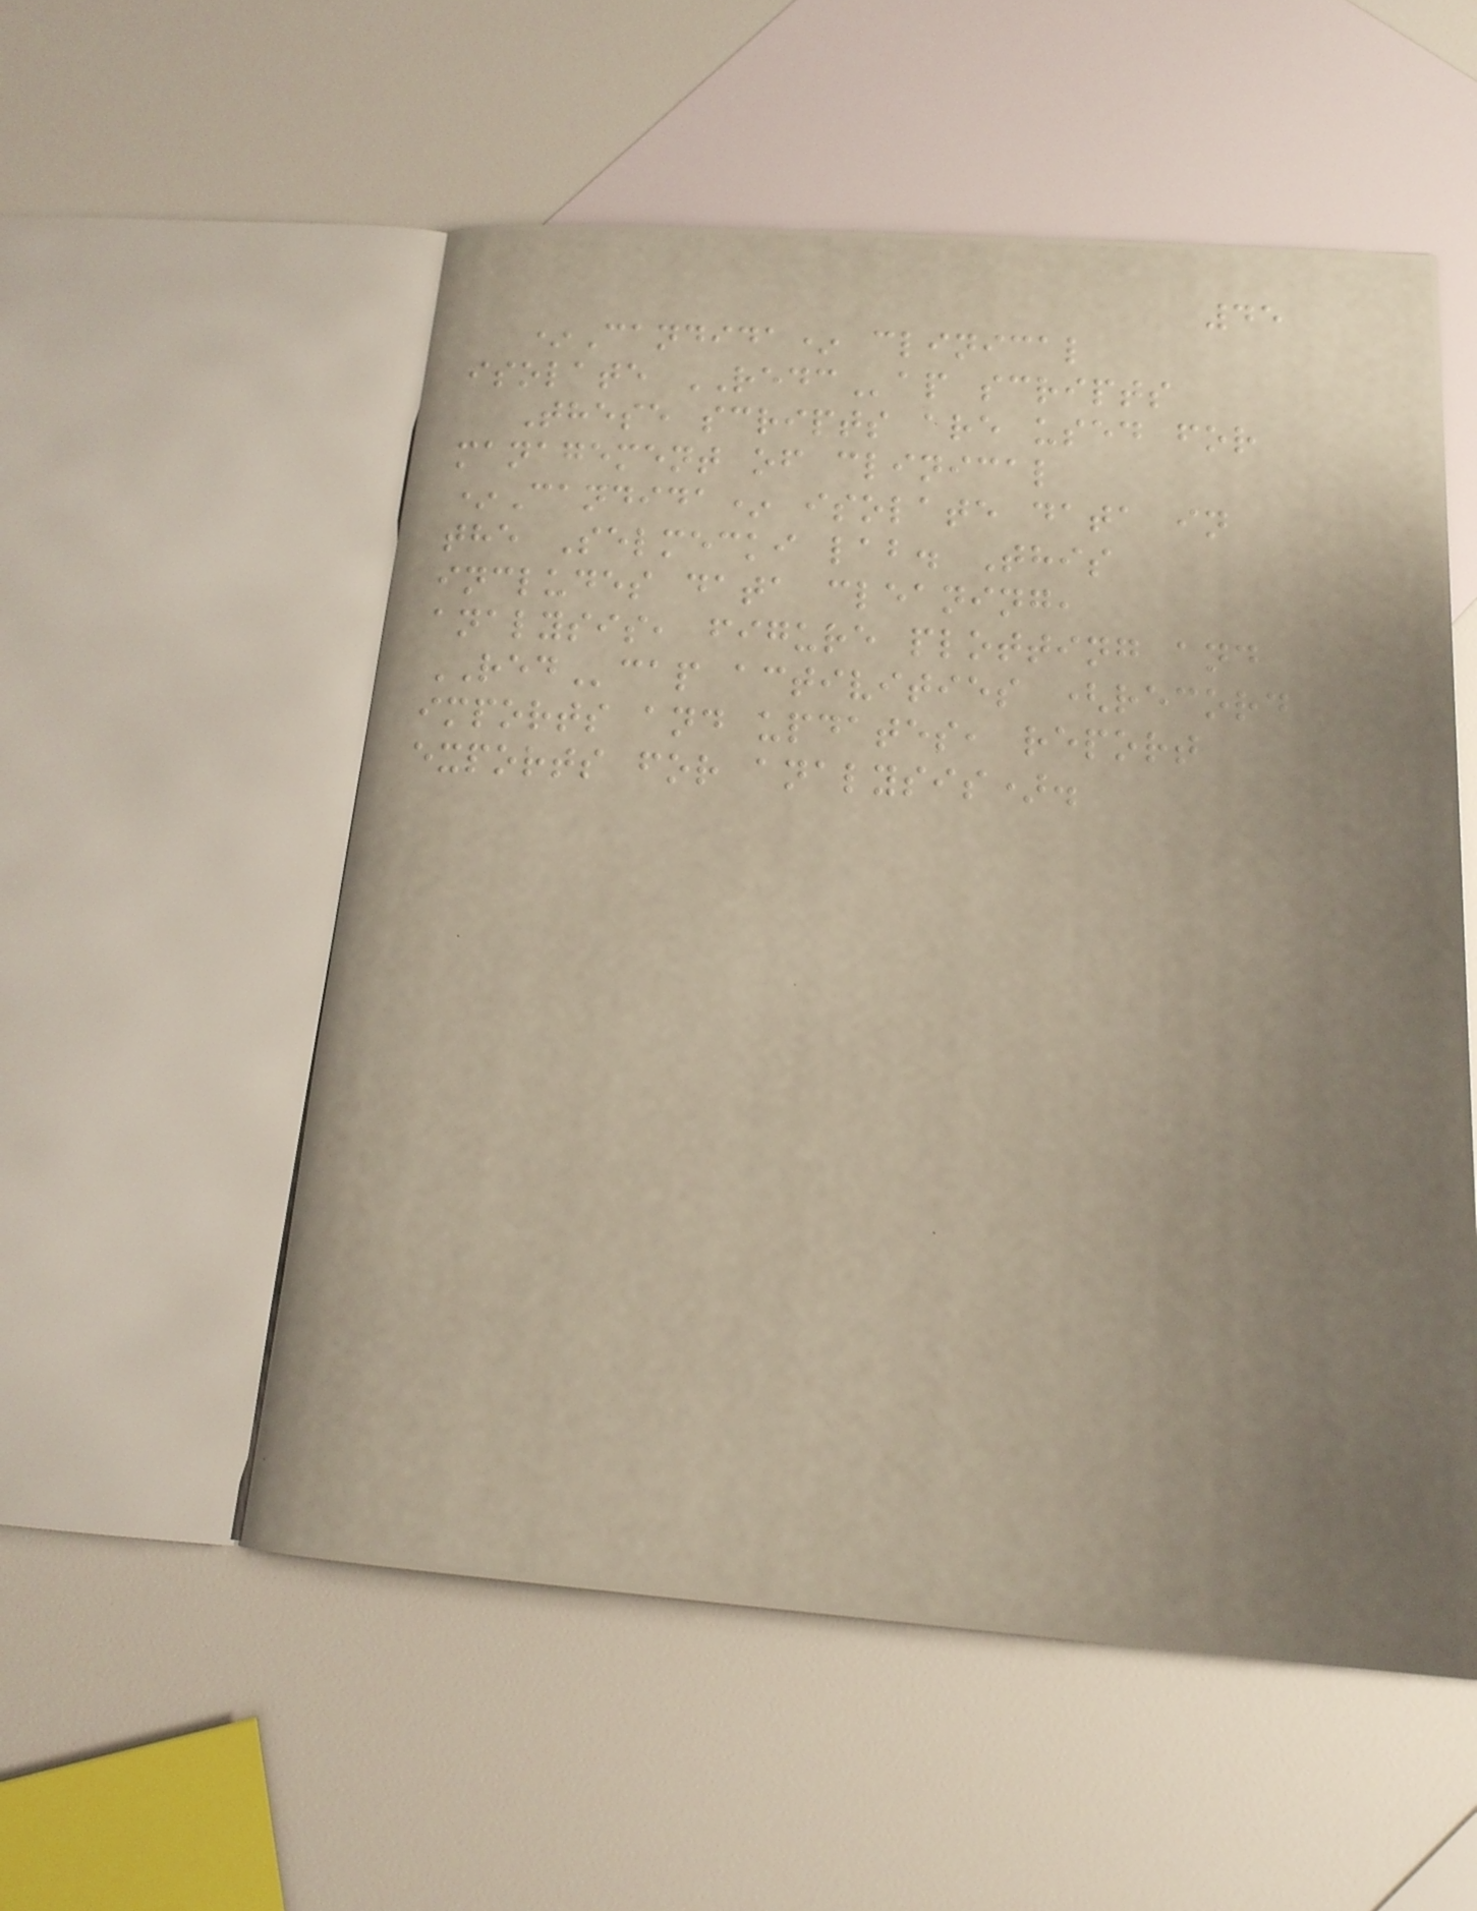45
*Candida* clinical
isolate REDCap scripts
These scripts are used for
management of clinical
*Candida* isolate data in
the Selmecki lab. This
includes data cleaning,
analysis, figure plotting and
REDcap activities (record
imports and updates, report
exports for analysis).
